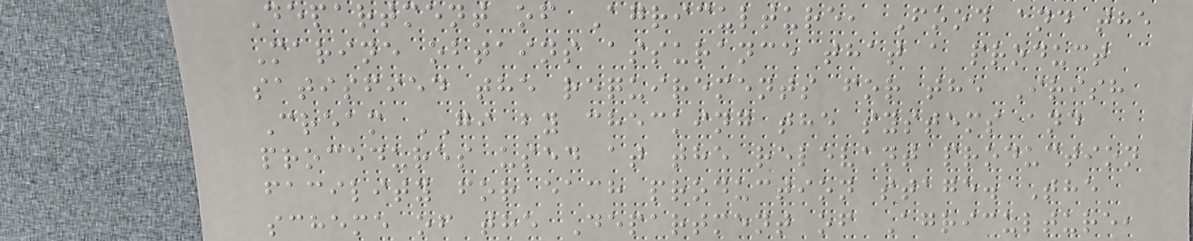Department of Agriculture, Food and the
Marine obtains assurance that a product
satisfied the requirements for the Irish
Cream GI by checking the systems and
procedures used at the relevant production
facility for each production stage. The
scheme of the Department of Agriculture,
